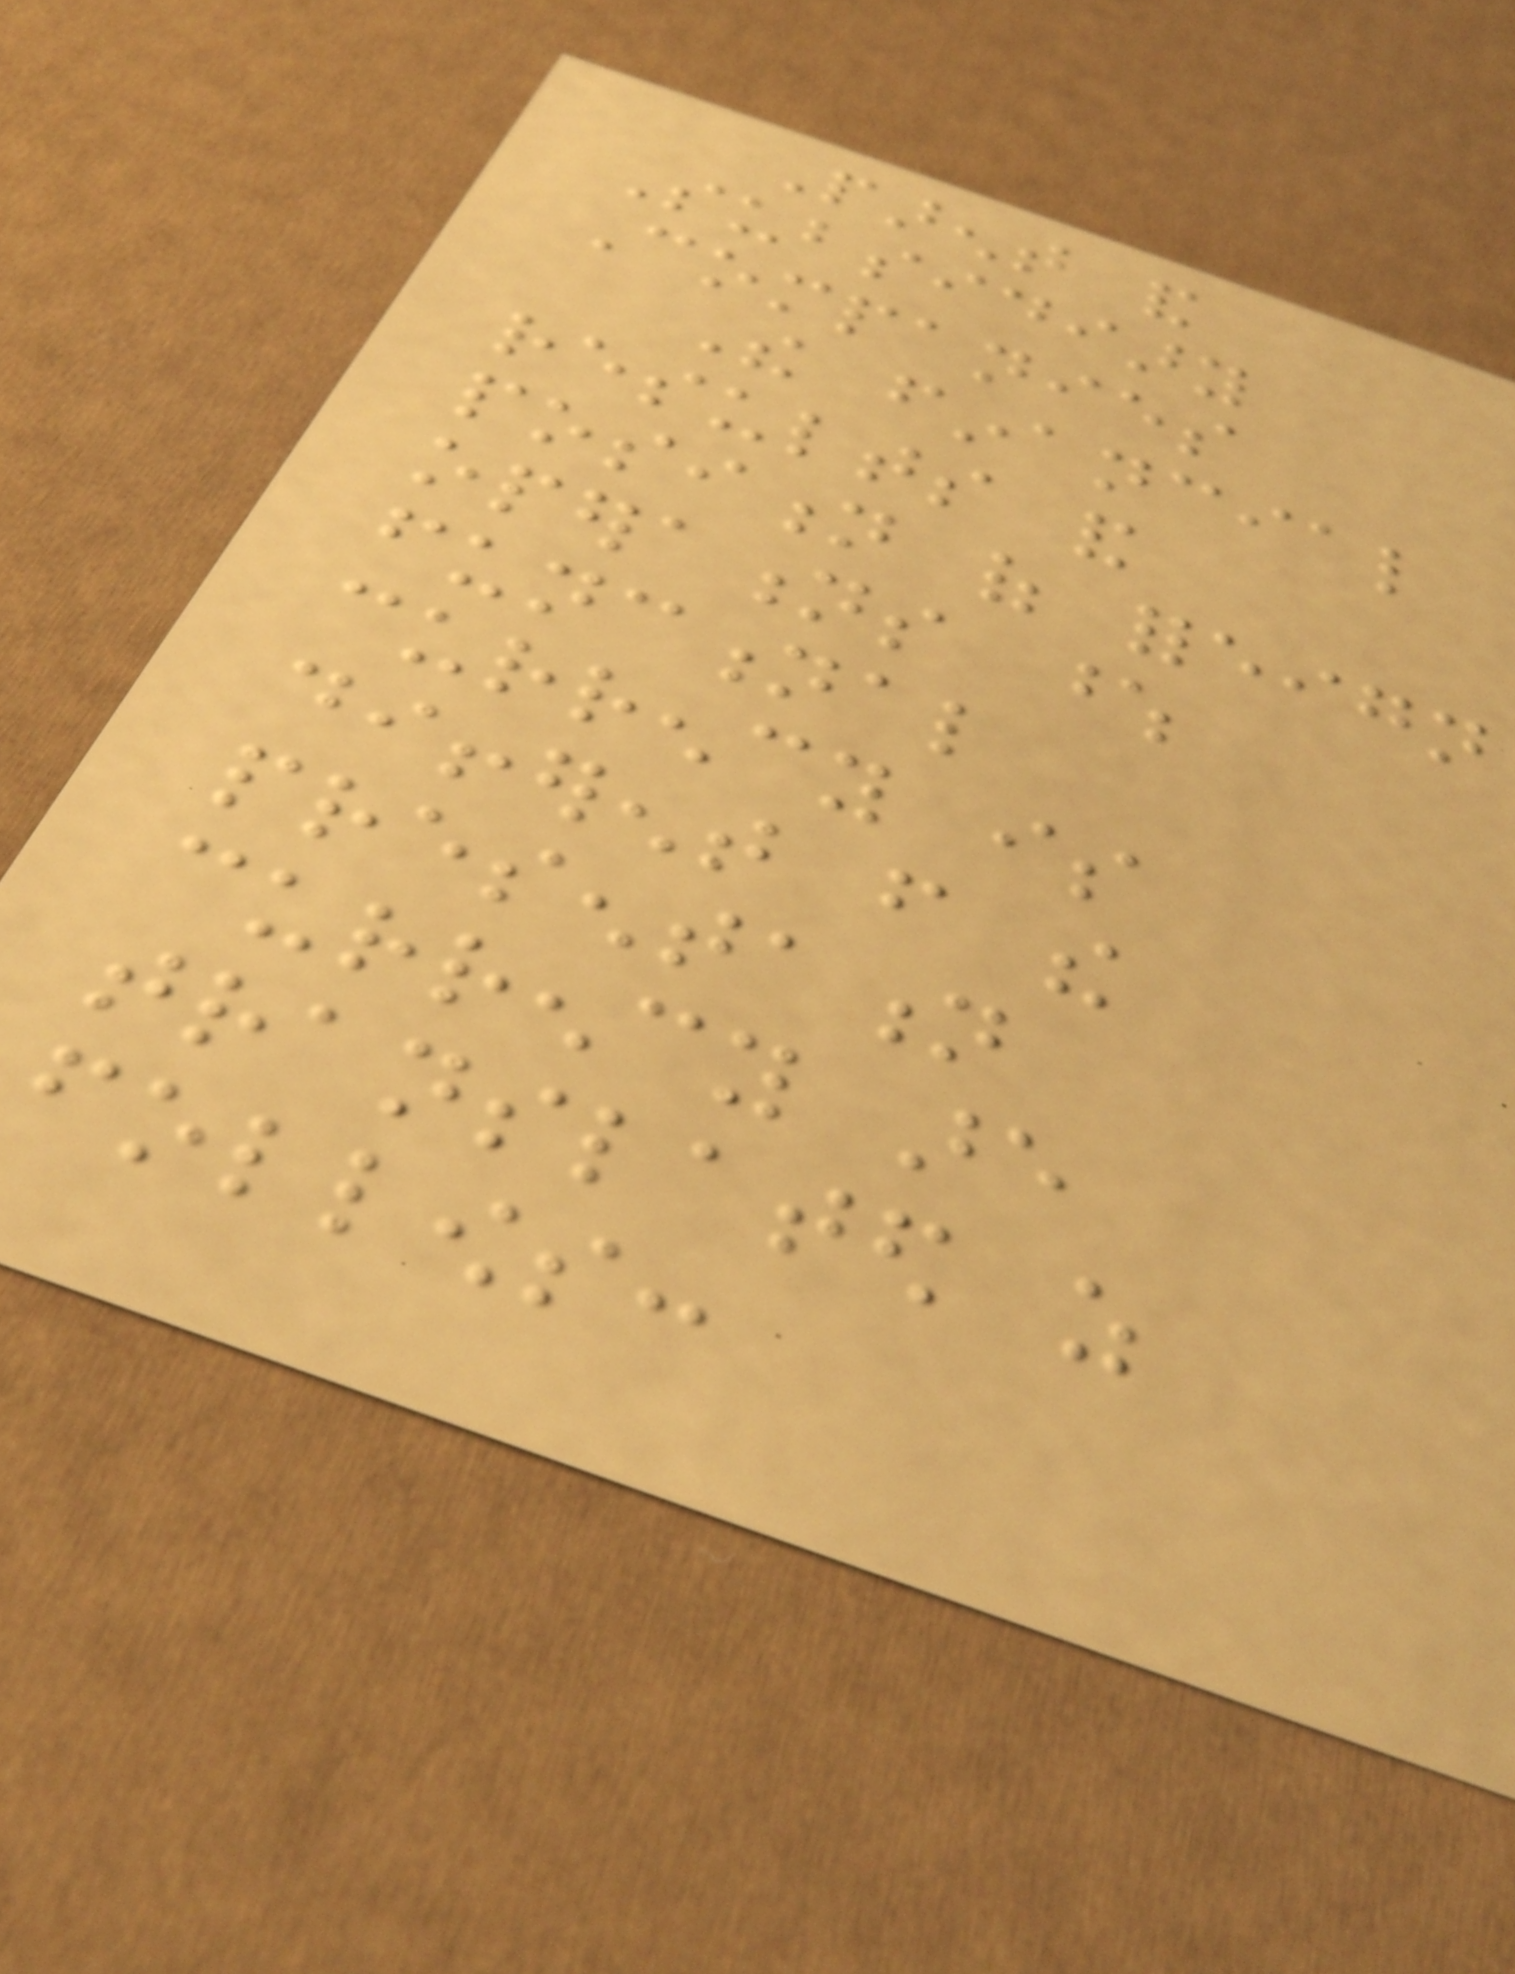Parent and
Subsidiary
Companies
The financial
results and
position of foreign
operations whose
functional
currency is
different from the
presentation
currency are
translated as
follows:
